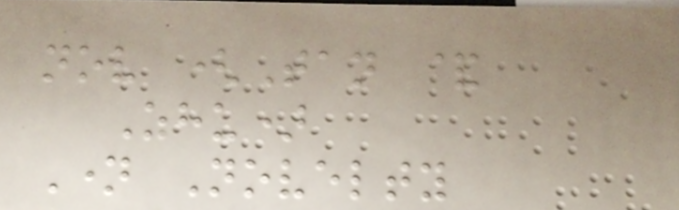nov (Tan &
Zhu)
Name Novelty
